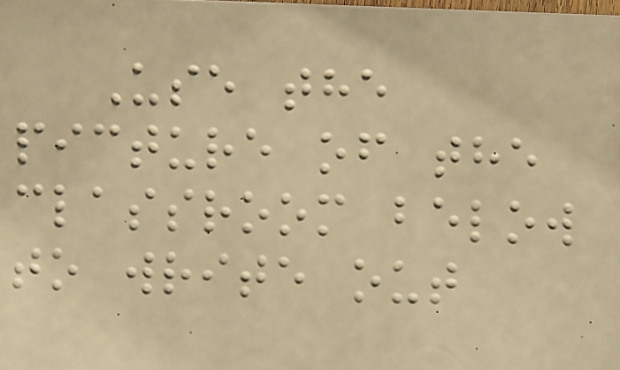Use the
picture of the
classroom below
to write out
